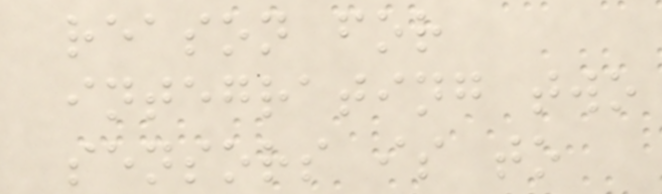reason for
integrating two
sensors is to
